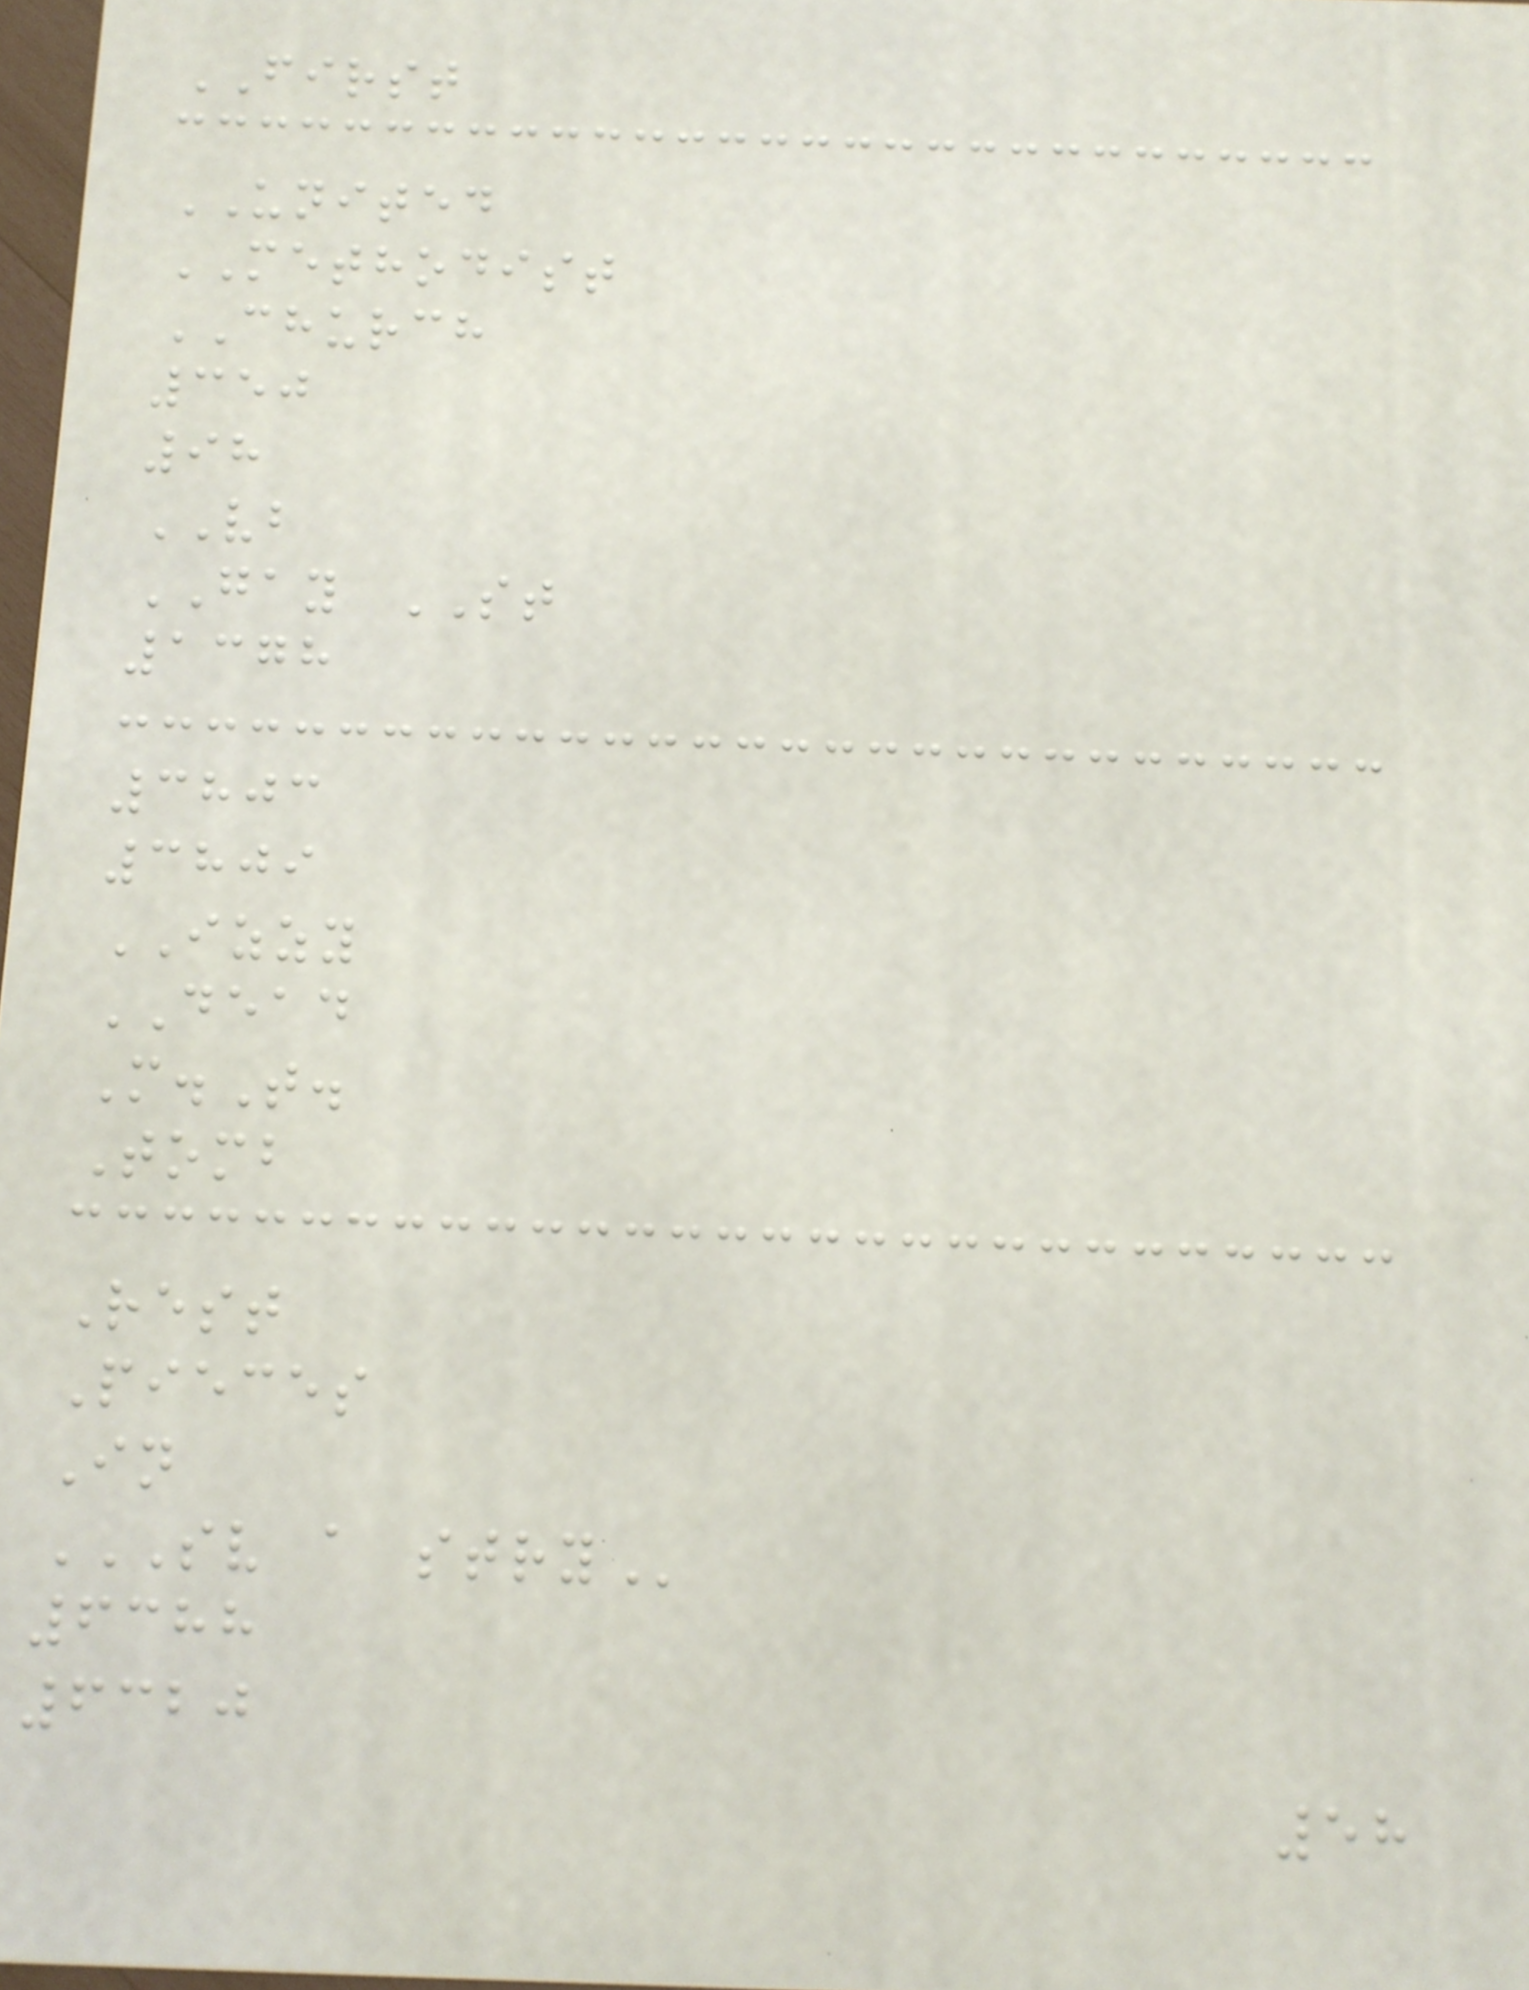FIRST
UNITED
METHODIST
CHURCH
350
98
VB
GAY ST
1378
3803
3809
IZZY
DEAD
M.T.
Tomb
Rest
Pieces
In
SV A STRY
6388
6320
58
